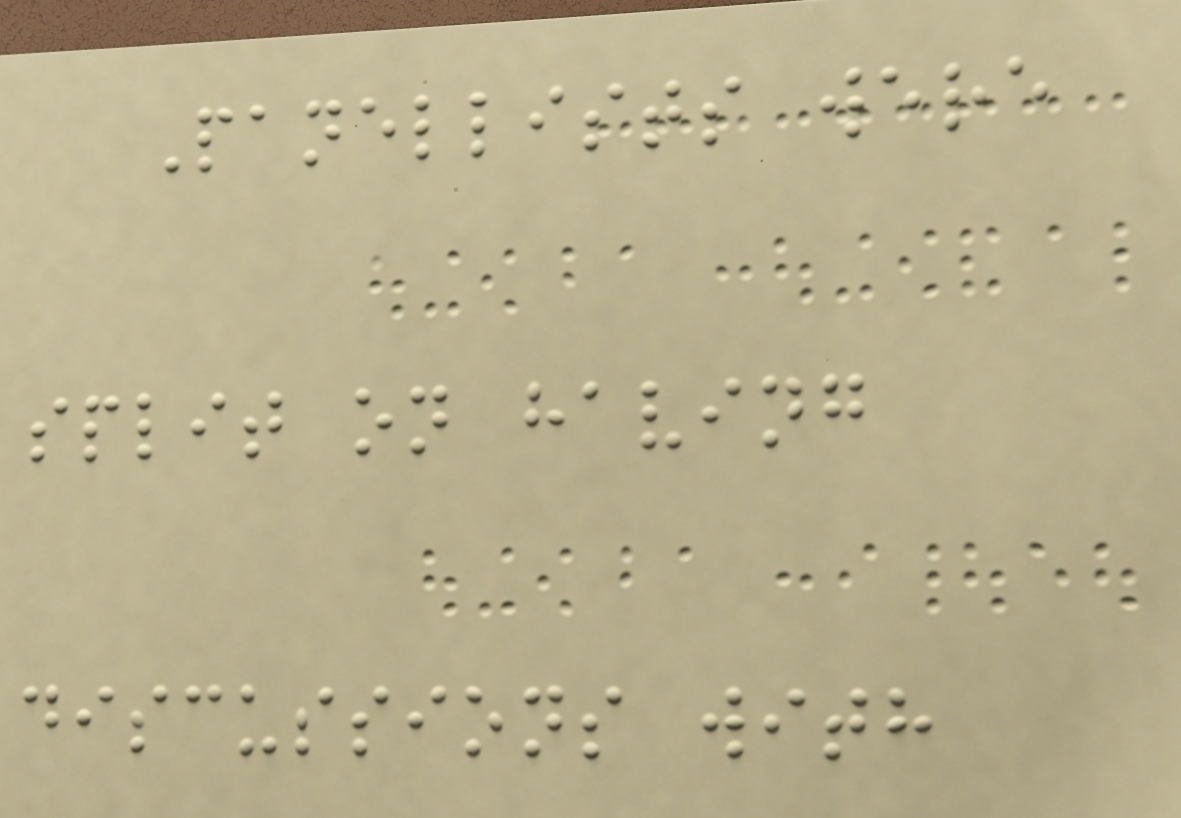Panellists were
split on having
discussions with
